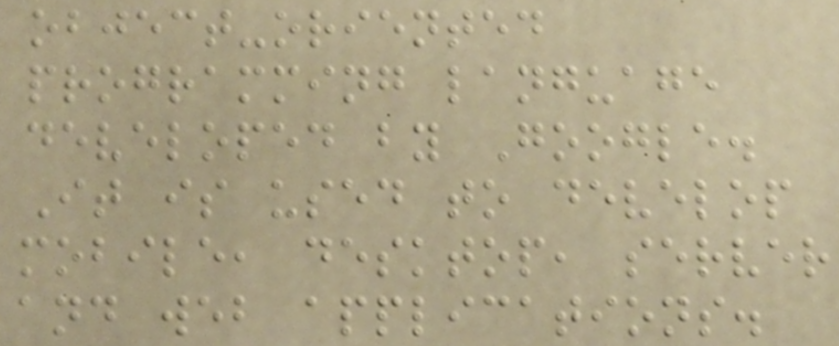object-oriented
programming language
developed by Google.
It is used to develop
mobile, desktop, server
and web applications.
